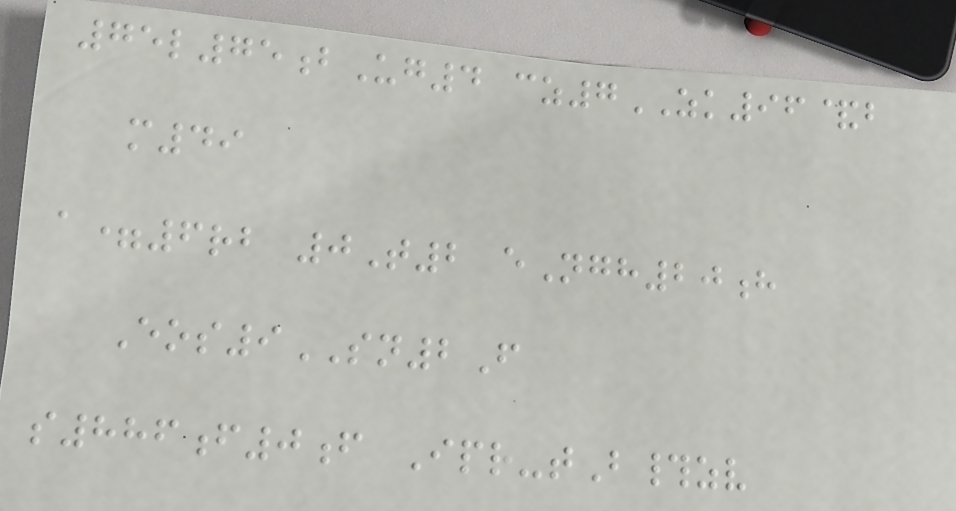75l75bUg4 cz7ZK96&b
m49
a=6rb 0T2 eNgh20h
Eos9SN2F
s886f0f Ipr-tB#zv
